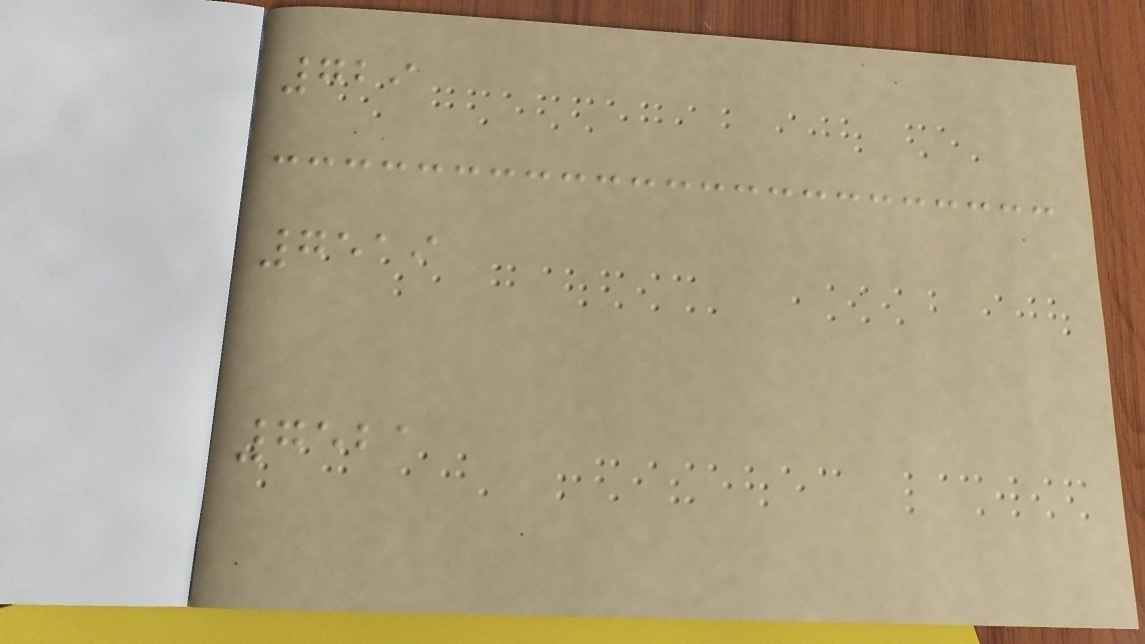729
7519
7521
